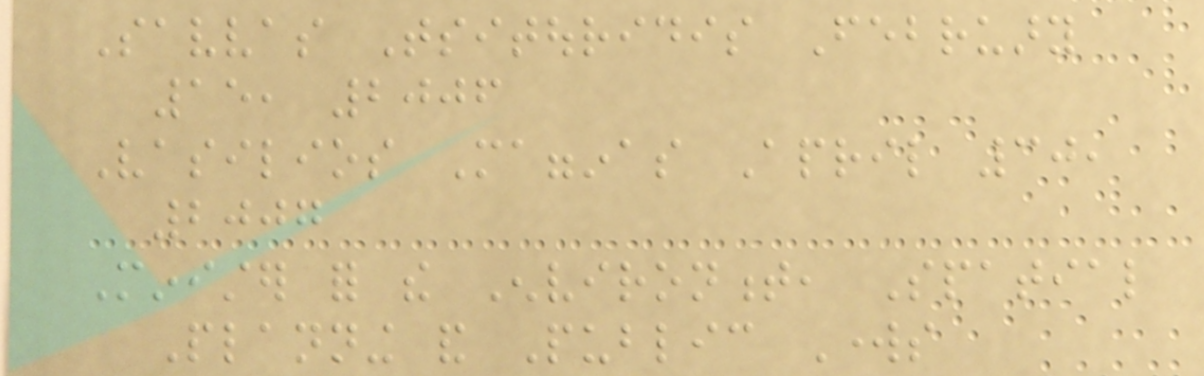Savvas Tsitouridis February
15, 2006
Vasilios Magginas April 30,
2007
Minister for the Environment, Spatial
Planning and Public Works
